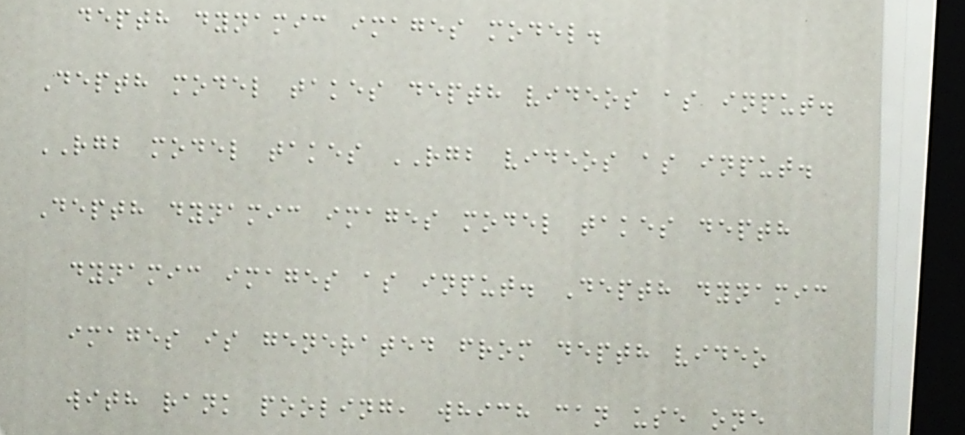depth dynamic images model.
Depth model takes depth videos as input.
RGB model takes RGB videos as input.
Depth dynamic images model takes depth
dynamic images as input. Depth dynamic
images is generated from depth video
with rank pooling, which can use one
